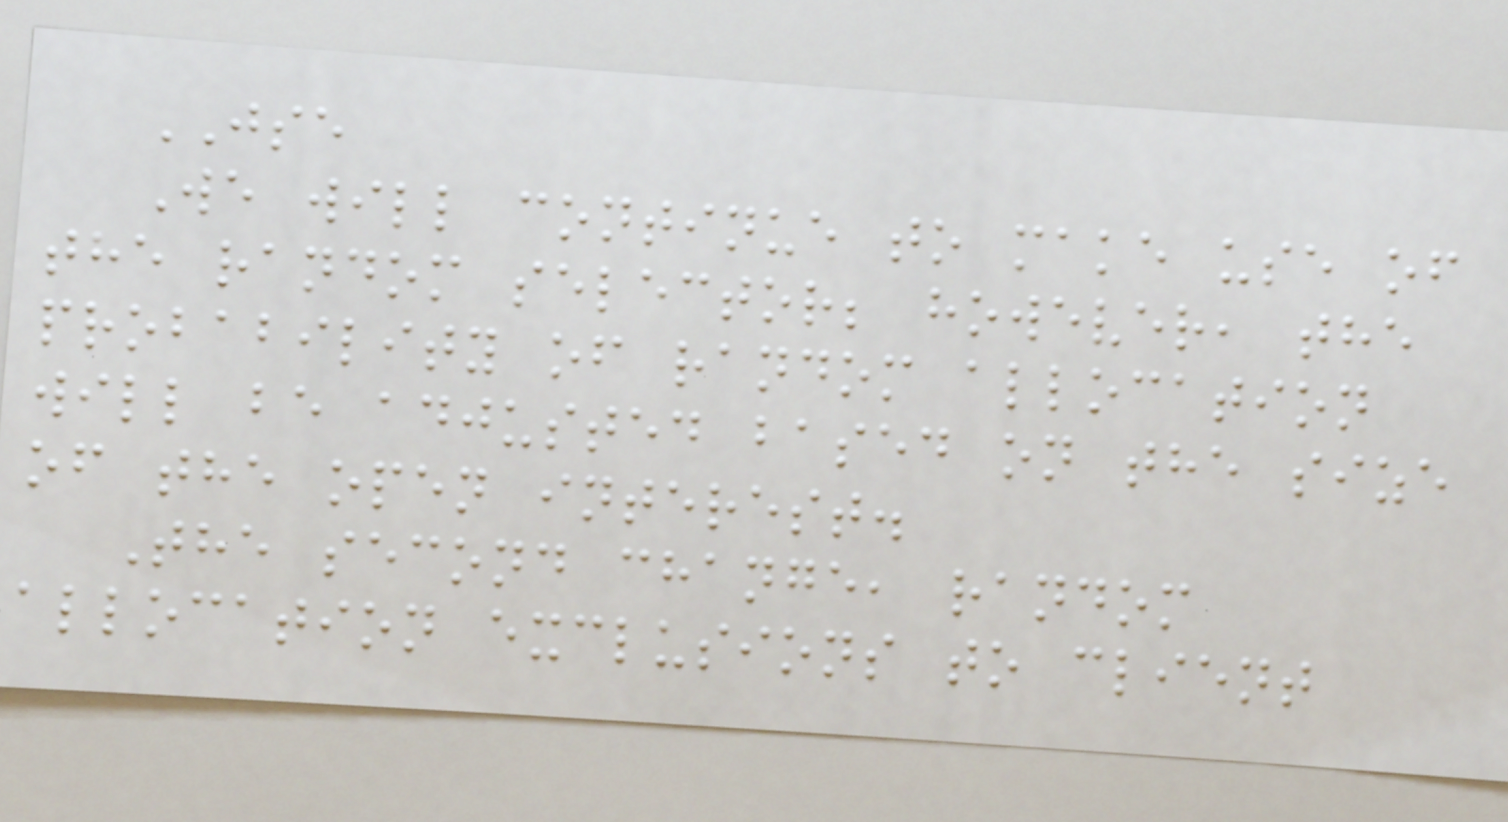JSE
We will continue to make use of
the random selector; however, the
probability of random allocation
will be adjusted based on the size
of the open interest.
The second change, random
allocation exclusions to client
